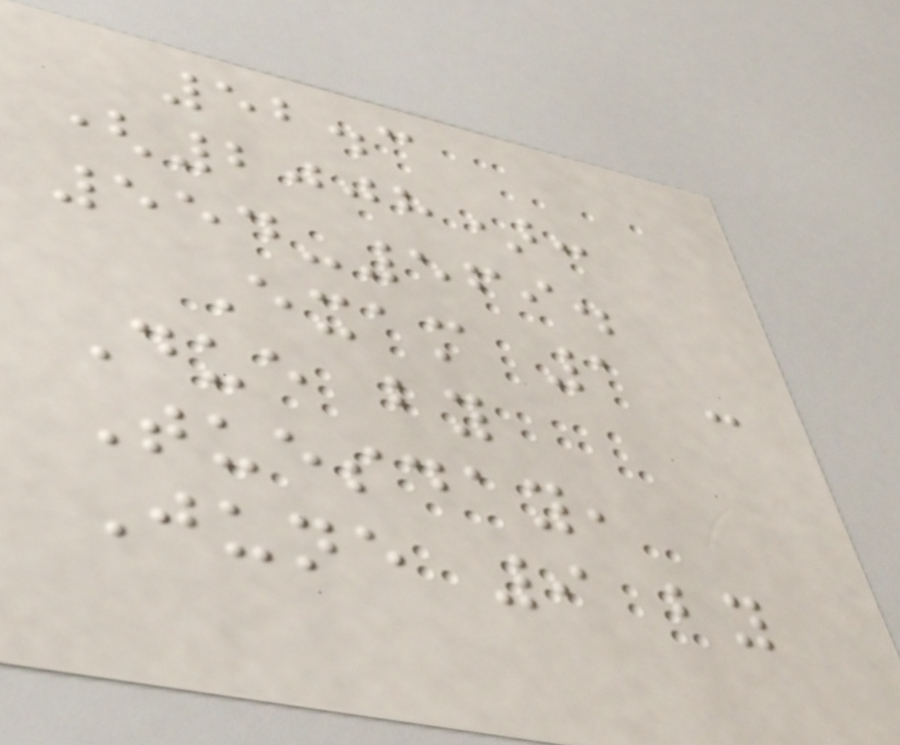52.3
(2008):
554-569.
Exam 1 -
Due by
Tuesday,
June 9 by
